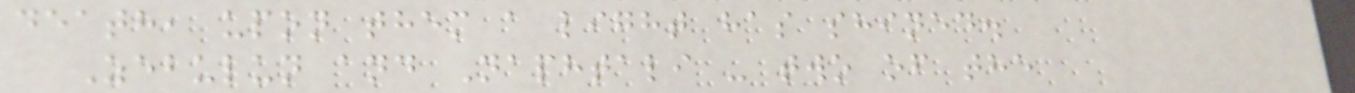death, upon them a light has shined.
Zebulun and Naphtali - two of the
